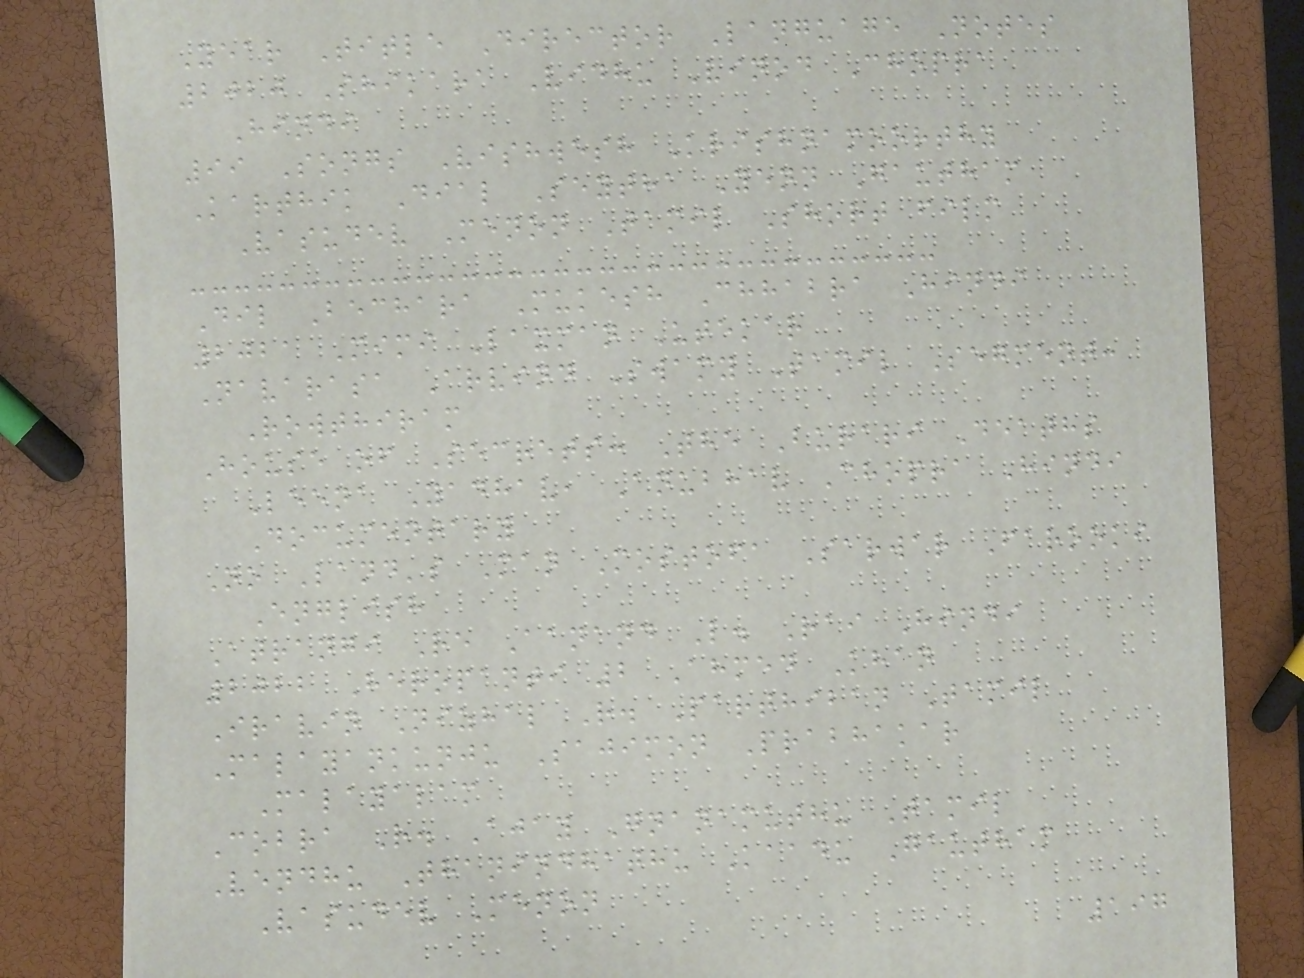Year Title Director Language Notes
2020 Shikara Vidhu Vinod Chopra
Hindi
99 Songs Vishwesh Krishnamoorthy
Karthik Dial Seytha Yenn Gautham
Vasudev Menon Tamil Short film
Dil Bechara Mukesh Chhabra Hindi
2021 Mimi Laxman Utekar
Navarasa Arvind Swamy Tamil Segment:
Rowthiram
House of Secrets: The Burari Deaths
Leena Yadhav, Anubhav Chopra Hindi
Documentary
No Land's Man Mostofa Sarwar Farooki
English
Atrangi Re Aanand L. Rai Hindi
2022 Heropanti 2 Ahmed Khan
Iravin Nizhal R. Parthiban Tamil
Malayankunju Sajimon Prabhakar
Malayalam
Cobra R. Ajay Gnanamuthu Tamil
Vendhu Thanindhathu Kaadu Gautham
Vasudev Menon
197
